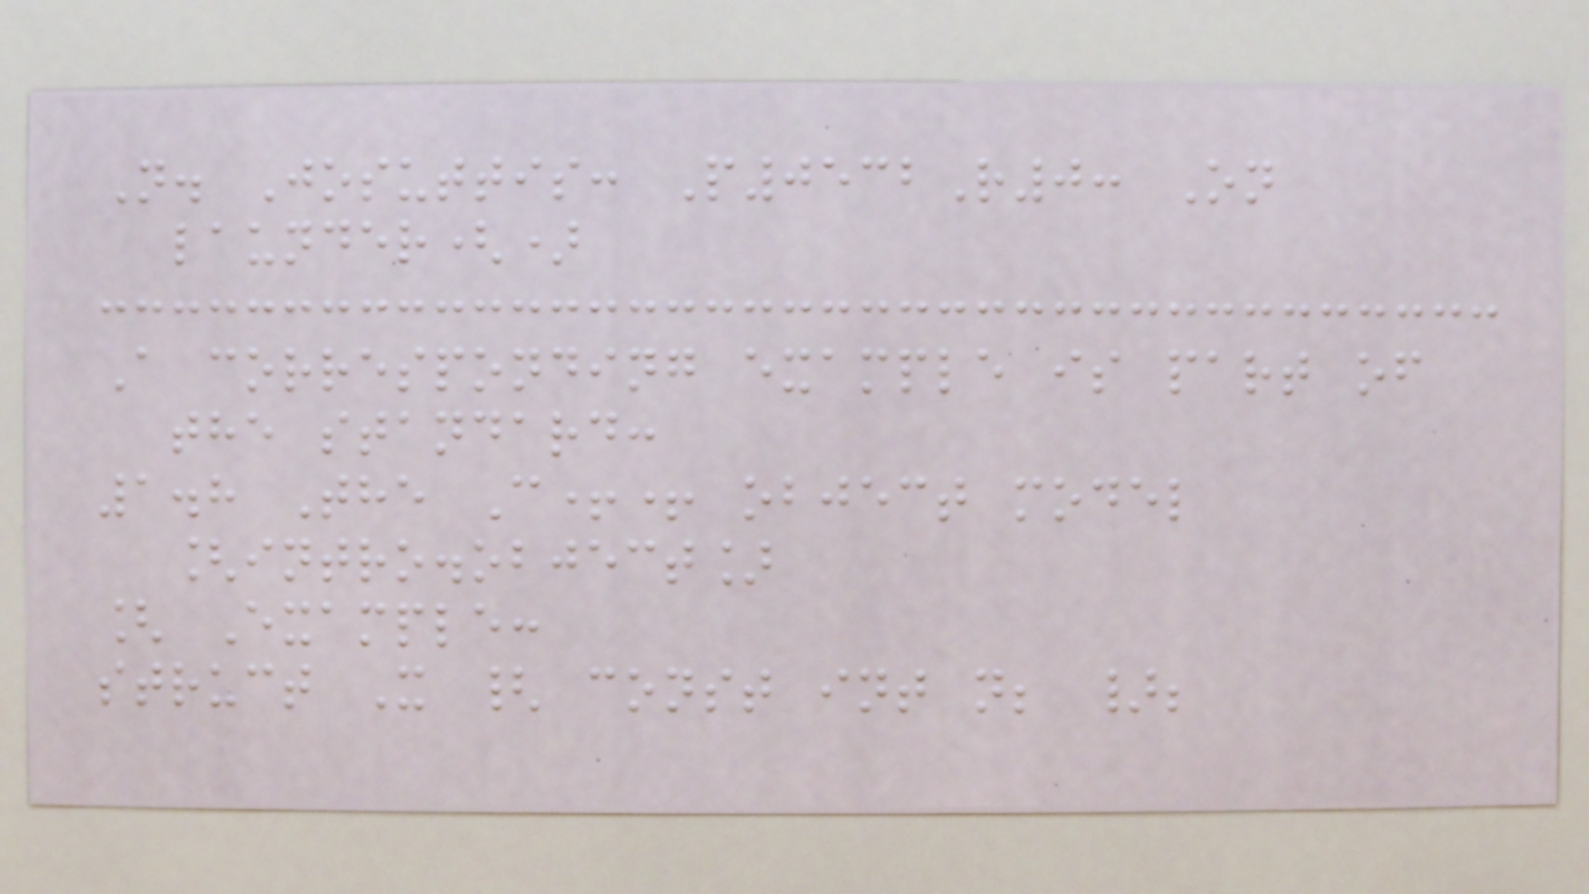N. Josuttis: P0532R0: On
launder()
A corresponding example is part of
the standard:
1.8 The C++ object model
[intro.object]
[ Example:
struct X { const int n; };
